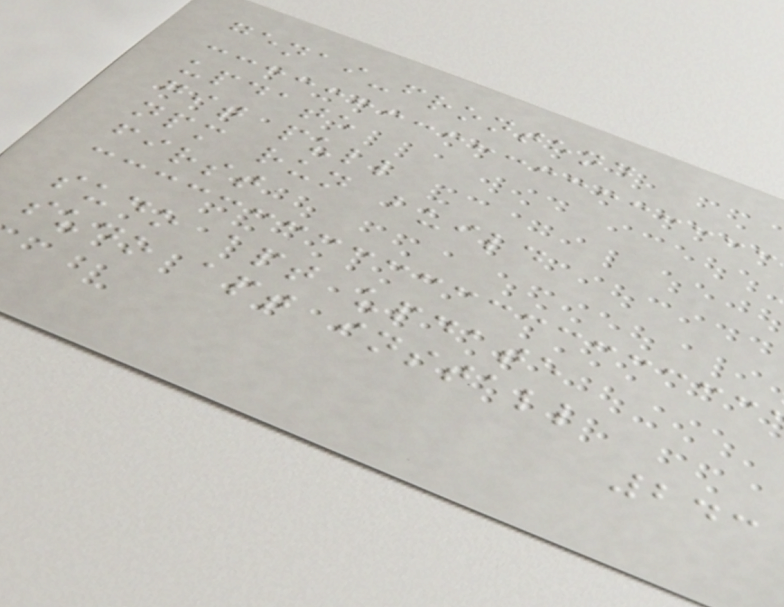genai-frontend
update
git pull
npm run build
first
sudo apt update
sudo apt install
243
